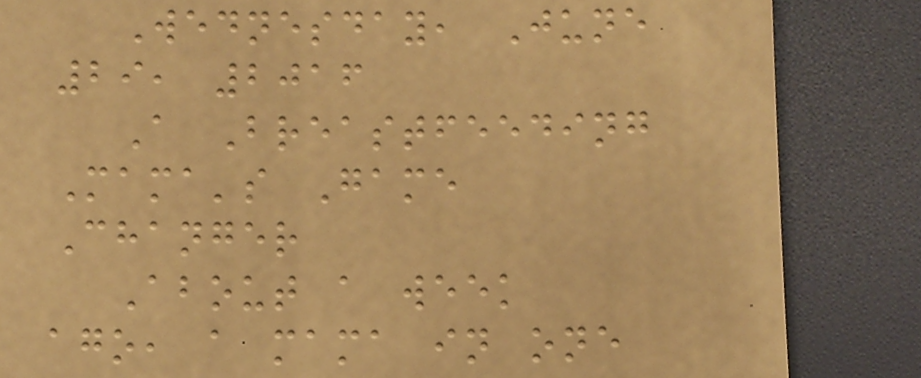Wednesday, June
29, 2016
A Breastfeeding
Mama's Game
Changer
About a week
ago, a mama in one
